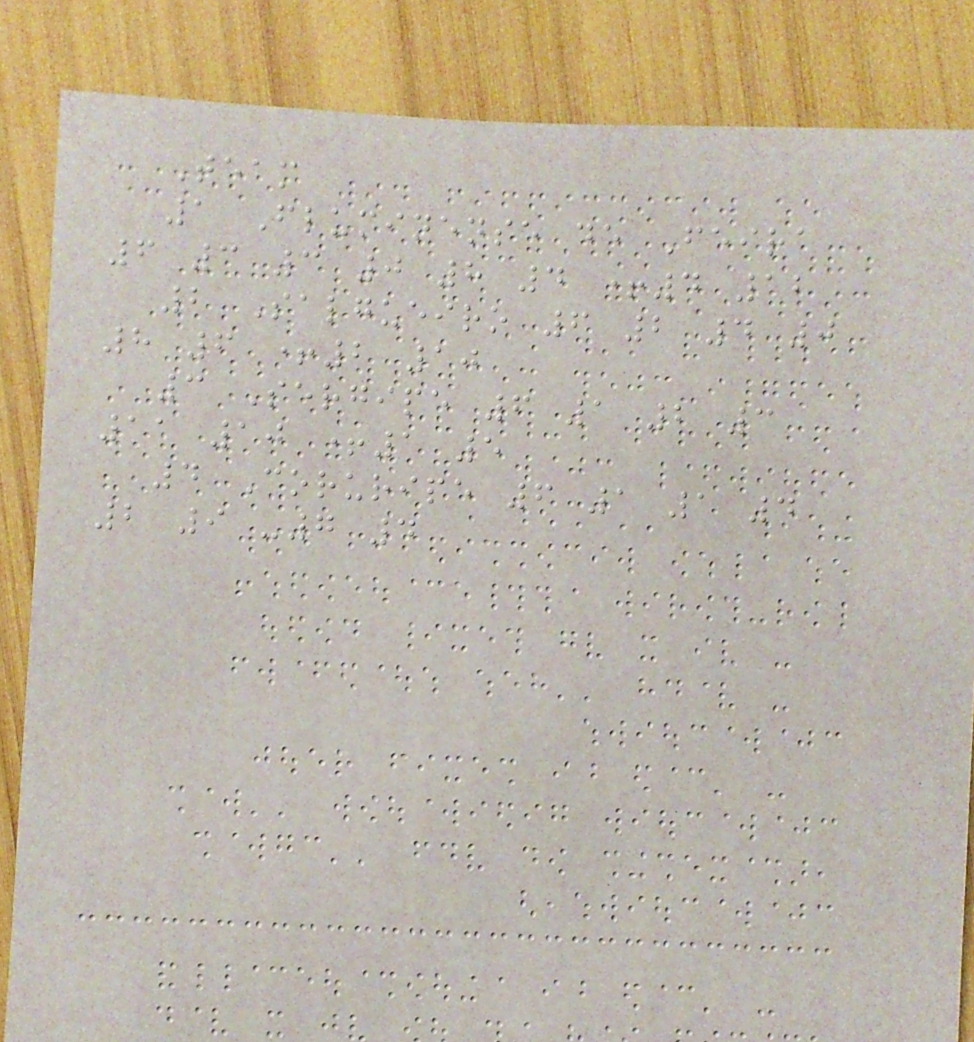Team
1 Fluminense de Feira
6 3 3 0 8 4 +4 12
2 Salgueiro 6 2 4 0
8 6 +2 10
3 Sergipe 6 1 2 3
11 10 +1 5
4 Coruripe 6 1 1 4
2 9 -7 4
